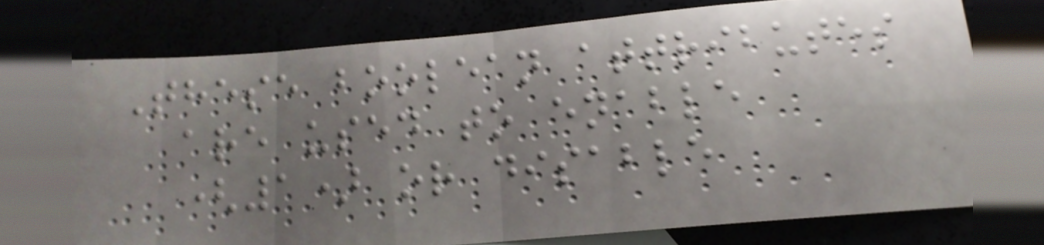These boolean attributes
are used to enable
(1) or disable
